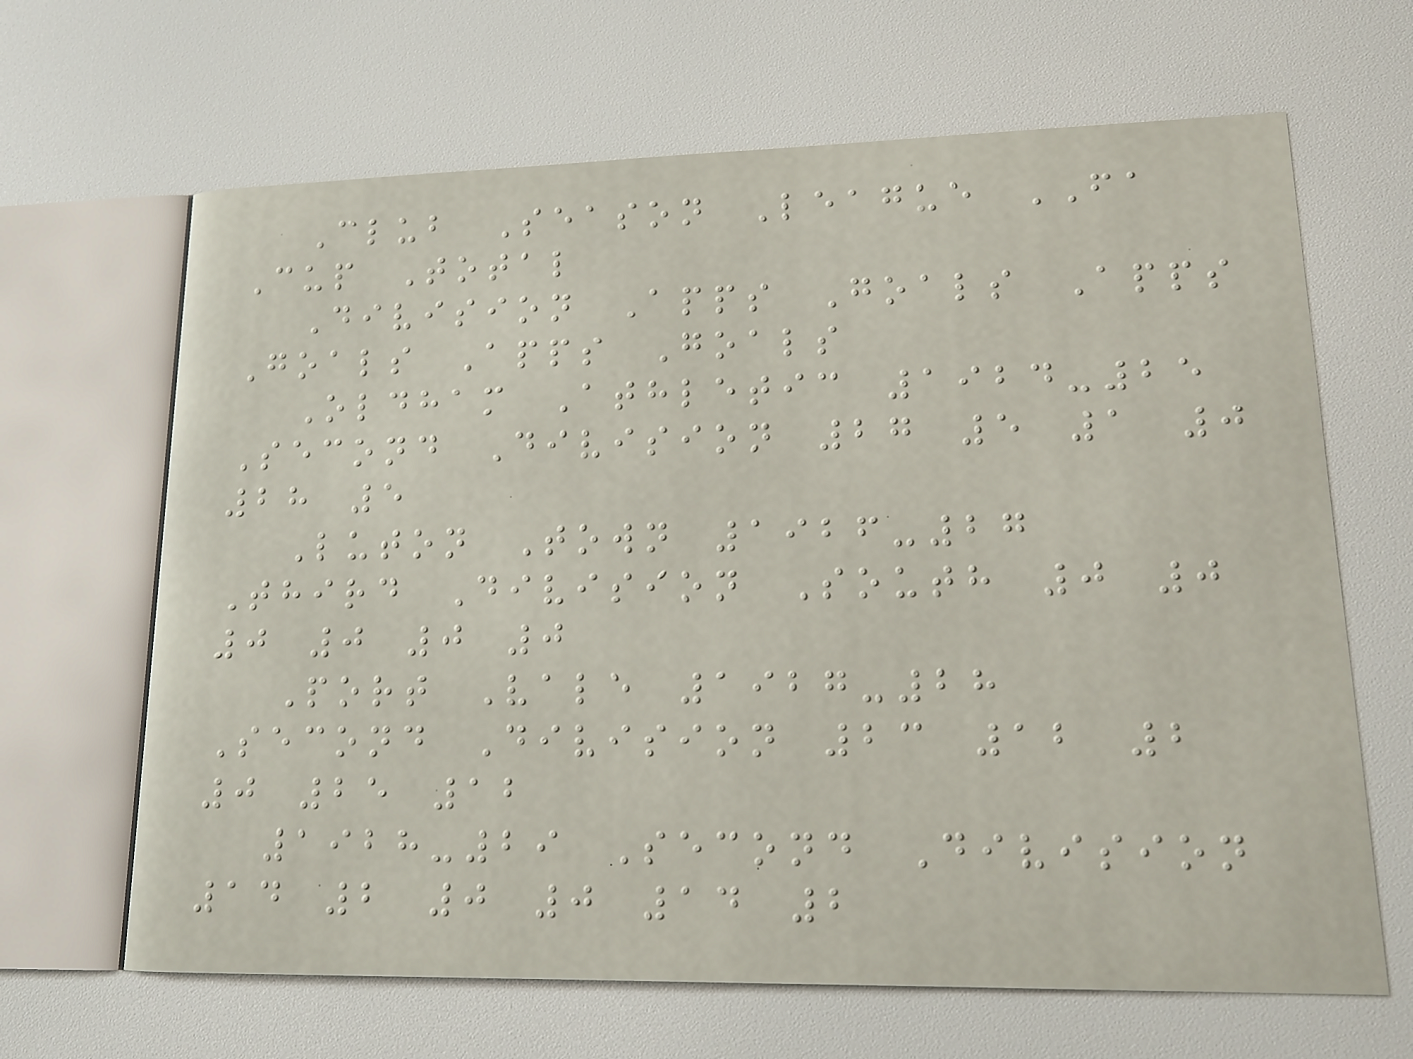Club Season League FA
Cup Total
Division Apps Goals Apps
Goals Apps Goals
Oldham Athletic 1924-25
Second Division 27 5 1 0
28 5
Luton Town 1926-27
Third Division South 0 0
0 0 0 0
Port Vale 1927-28
Second Division 23 12 2
0 25 12
1928-29 Second Division
14 2 0 0 14 2
